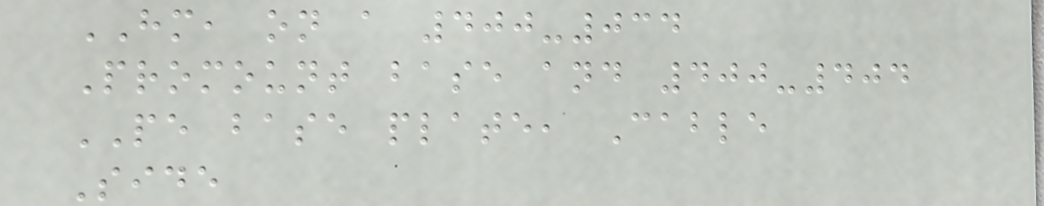HM, on a 400-034
Promount base and 400-404
PE base plate, Cable
Side
